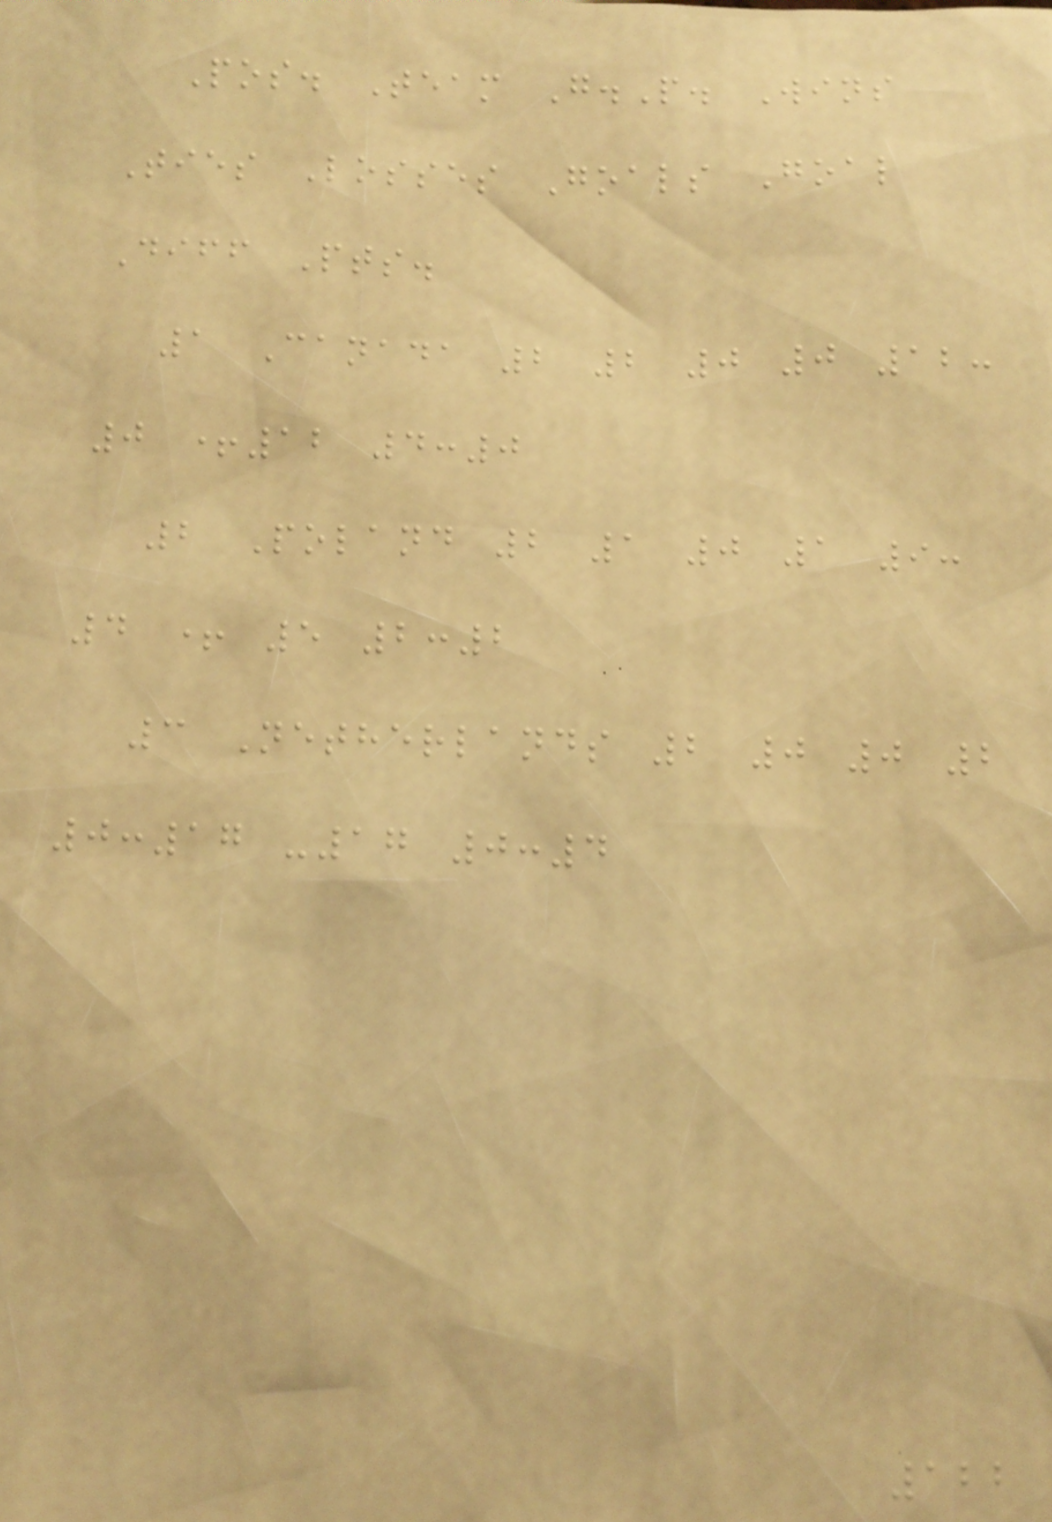Pos. Team G.P. Wins
Ties Losses Goals Goal
Diff Pts.
1 Canada 2 2 0 0 12:
0 +12 4:0
2 Poland 2 1 0 1 9:
4 + 5 2:2
3 Netherlands 2 0 0 2
0:17 -17 0:4
122
